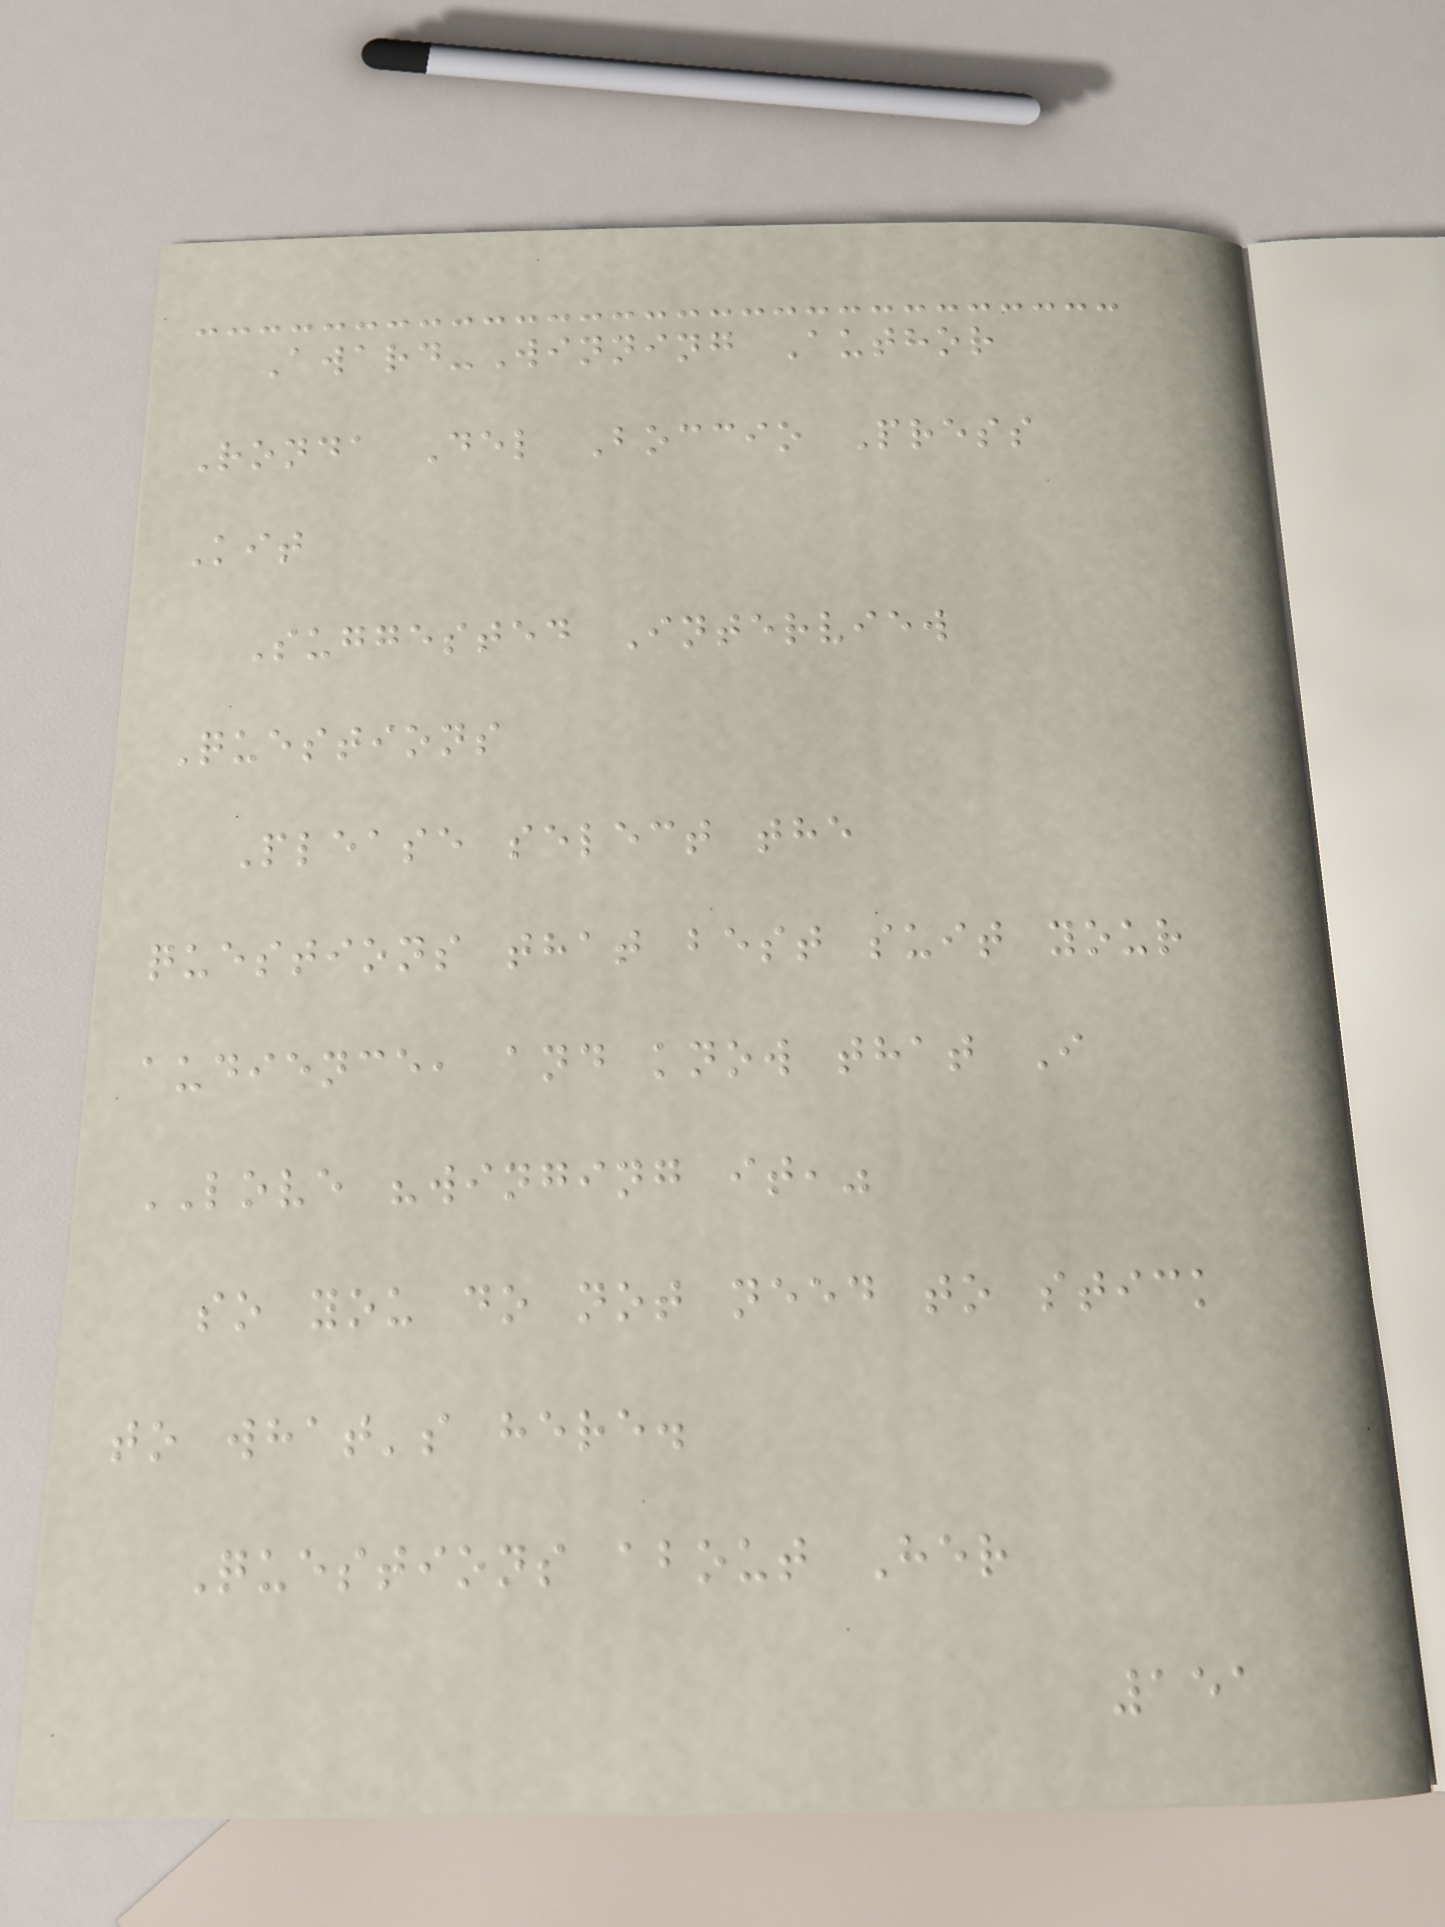Award-Winning Author
Ronda Del Boccio Press
Kit
Suggested Interview
Questions
Please select the
questions that best suit your
audience, and know that I
LOVE "winging it,"
so you do not need to stick
to what's here.
Questions about Her
151
